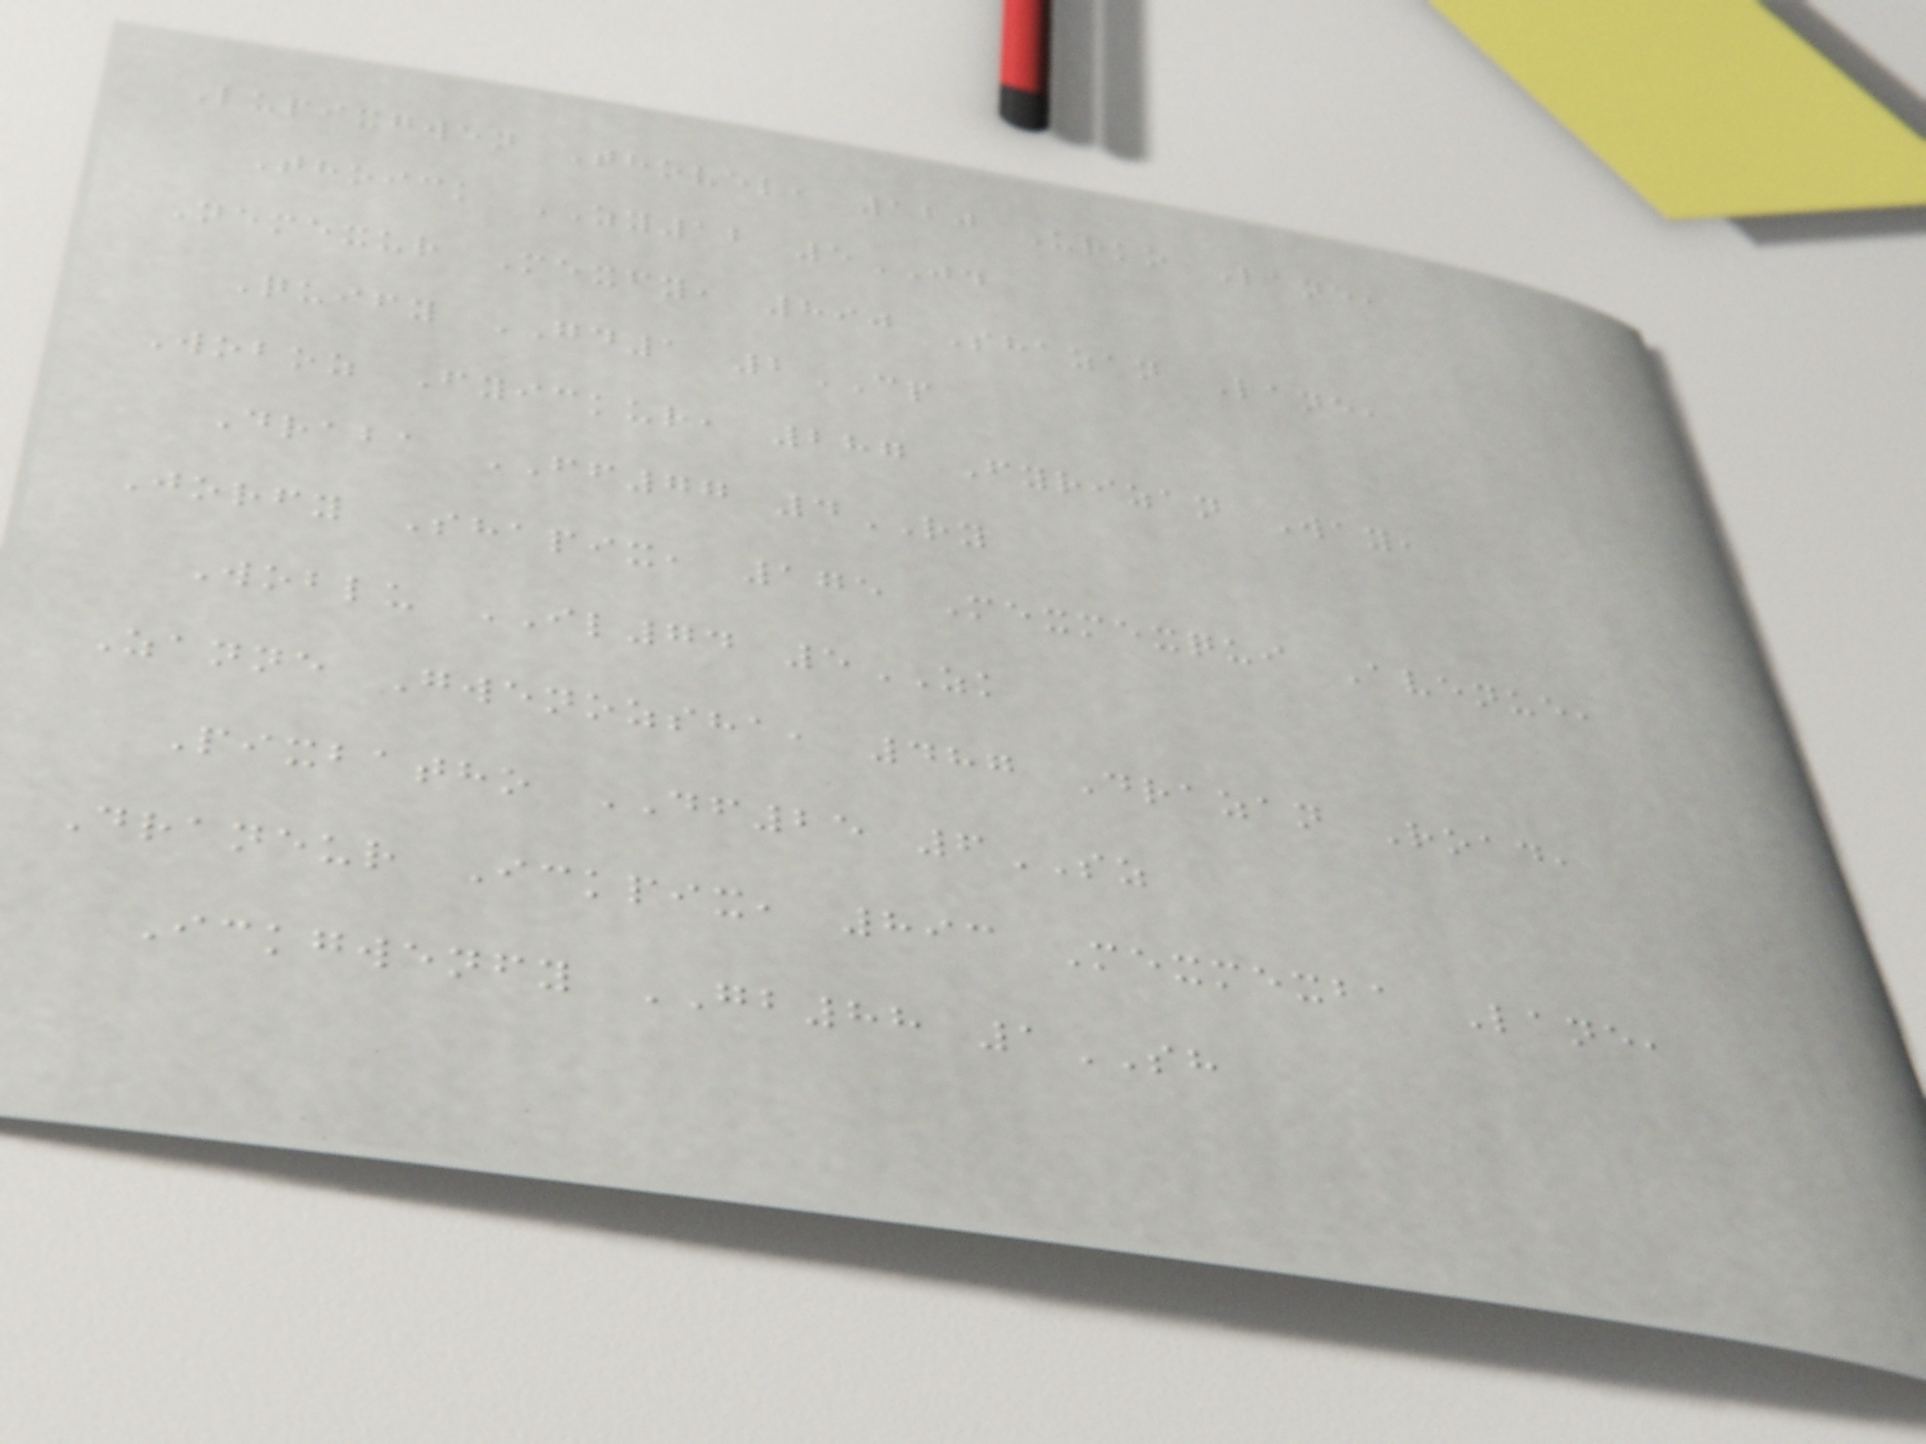Lupixgwen Thovel, 120 Urko Lane,
Thoick ZY12 5JD
Nemexur Mexfy, 890 Shazan Lane,
Quify GD1 2CP
Woboz Fyickur, 287 Fyrizan Way,
Draba FF77 4RY
Jorfy Shapix, 175 Mexmexqui Avenue,
Woblu IL74 5ZK
Zanne Gwenozsha, 487 Drazan Road,
Pixbatho DF25 6SZ
Draneur Ickpix, 893 Mexmexba Lane,
Ickgwenfy GB88 1SH
